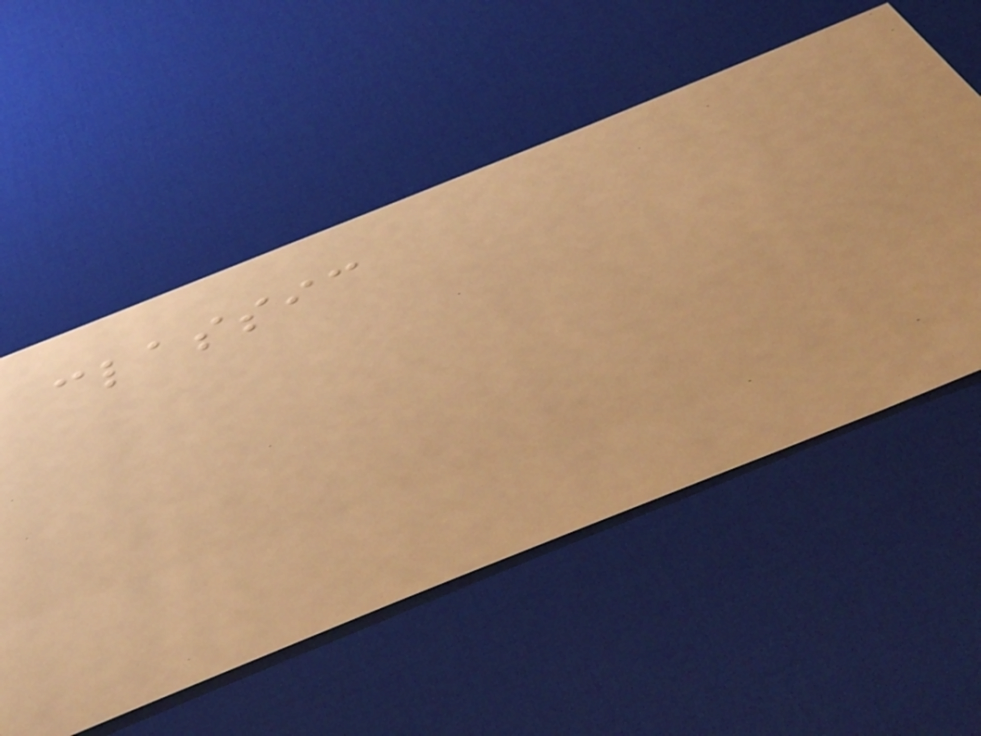classic
